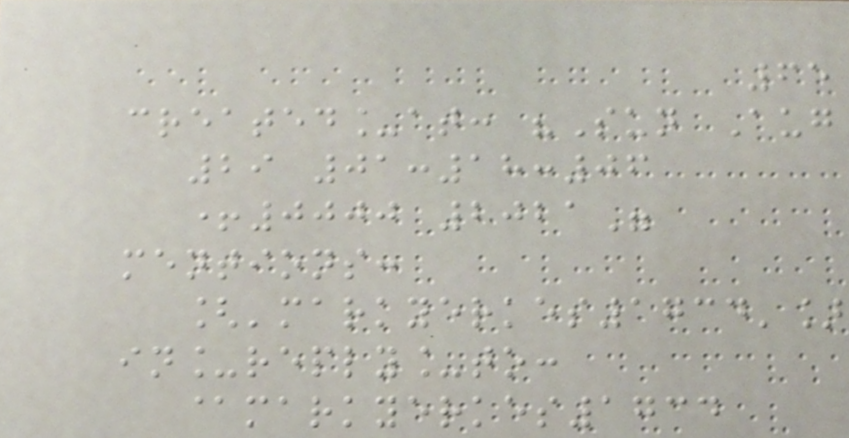65
created_at: "Sun Aug
29 01:18:06
+0000 2021"
mentions:
['markyerkes1734']
in_reply_to:
@markyerkes1734
